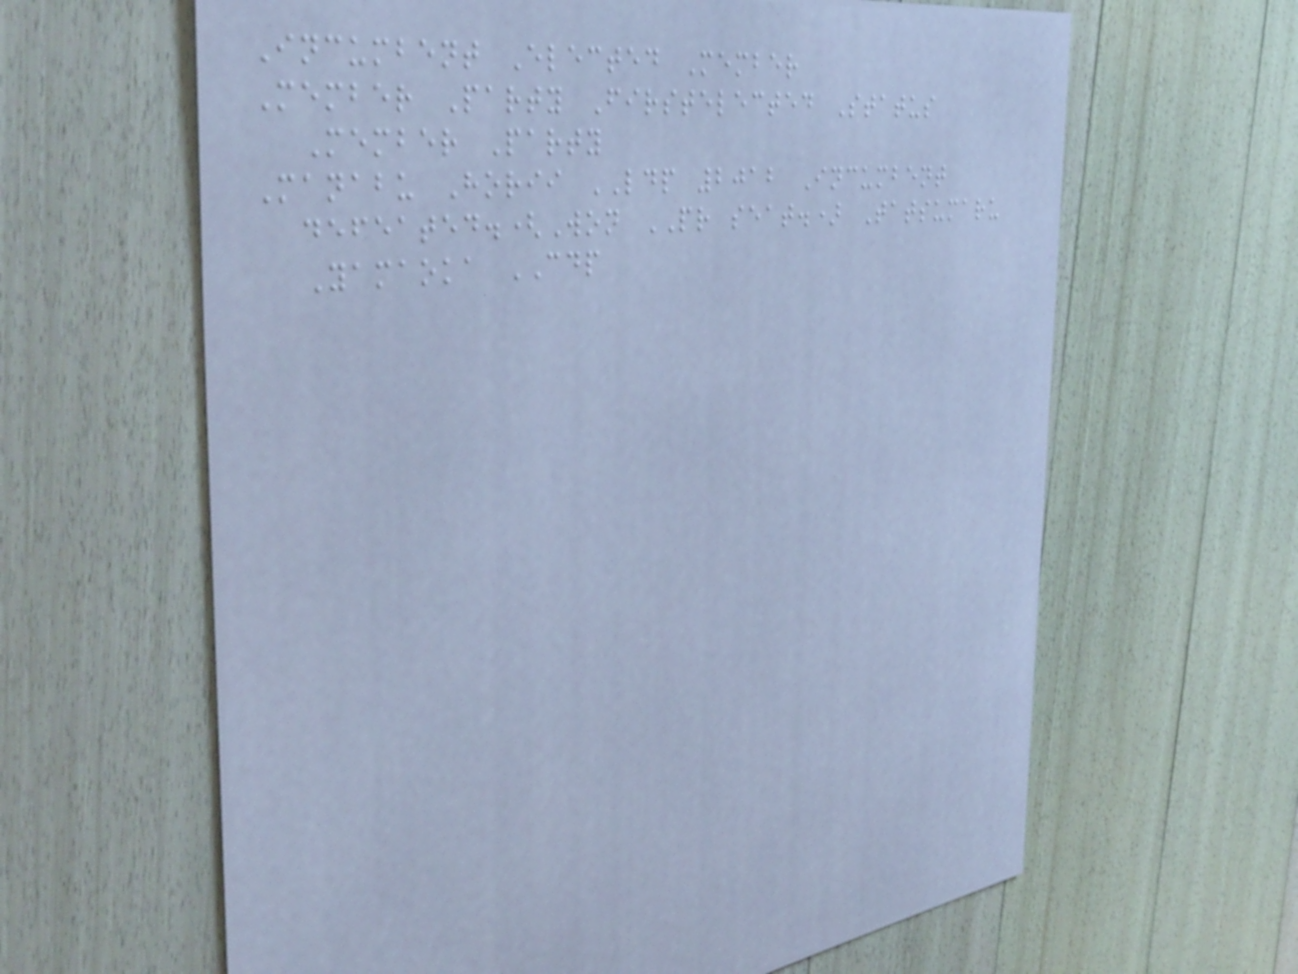Incumbent Elected Member
Member Party Firstelected Status
Member Party
Manabu Horii LDP 2012 Incumbent
defeated.(Won PR seat.) Tatsumaru
Yamaoka CDP
